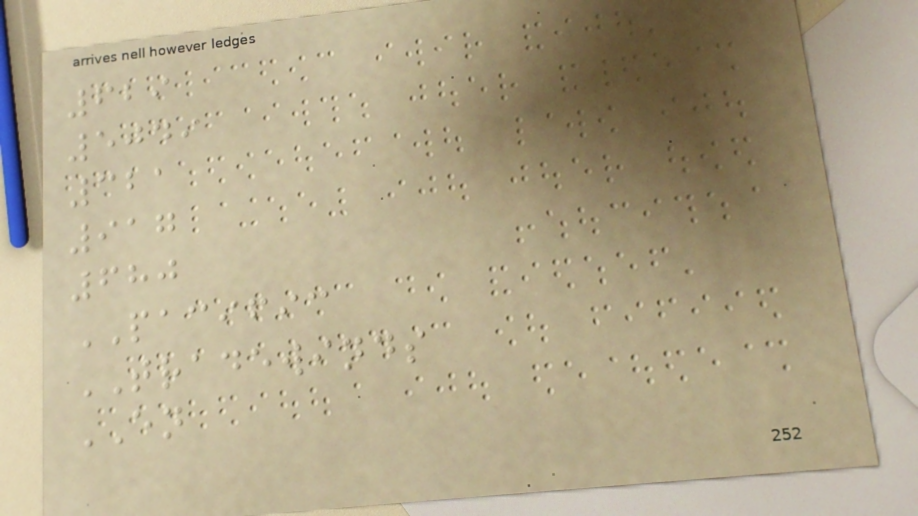629
5049
321
917
680
PACIFIC
TRADEWINDS
EN
